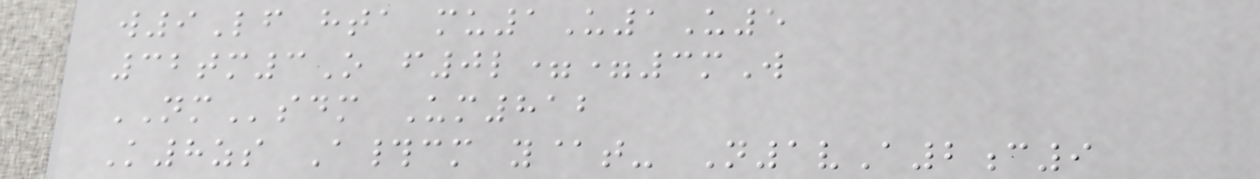w9Lf hta mu1U1U5
32tm3O f0l==3mW
NMsdm Um812
K8zs A#cm y@t- N1vA2c9
